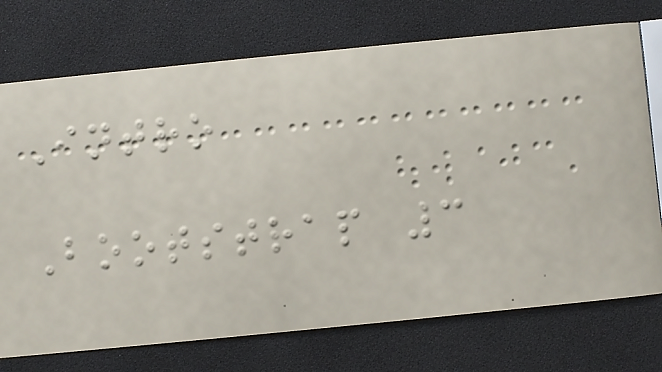Intro
Bootstrap 3
